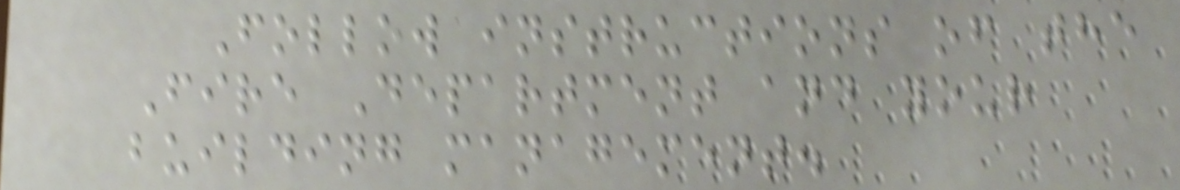Follow instructions of the
Fire Department and your
building management.
